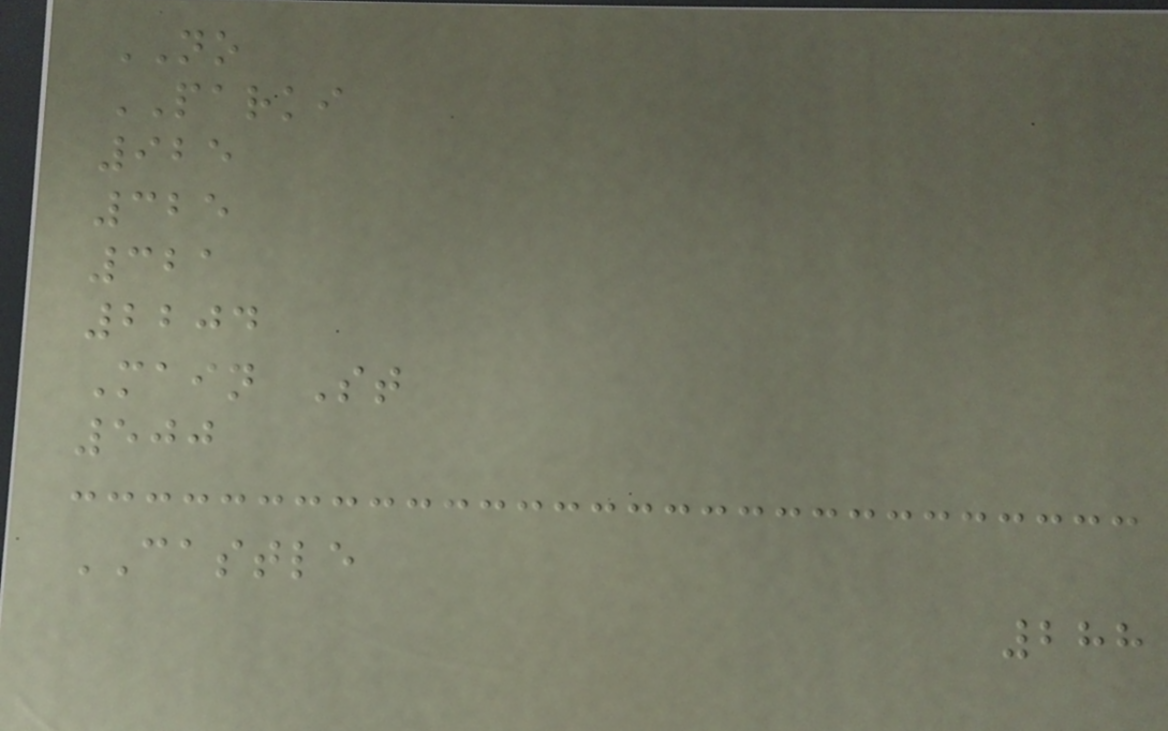NO
PARKI
925
325
321
2204
Main St
500
CASTLE
288
